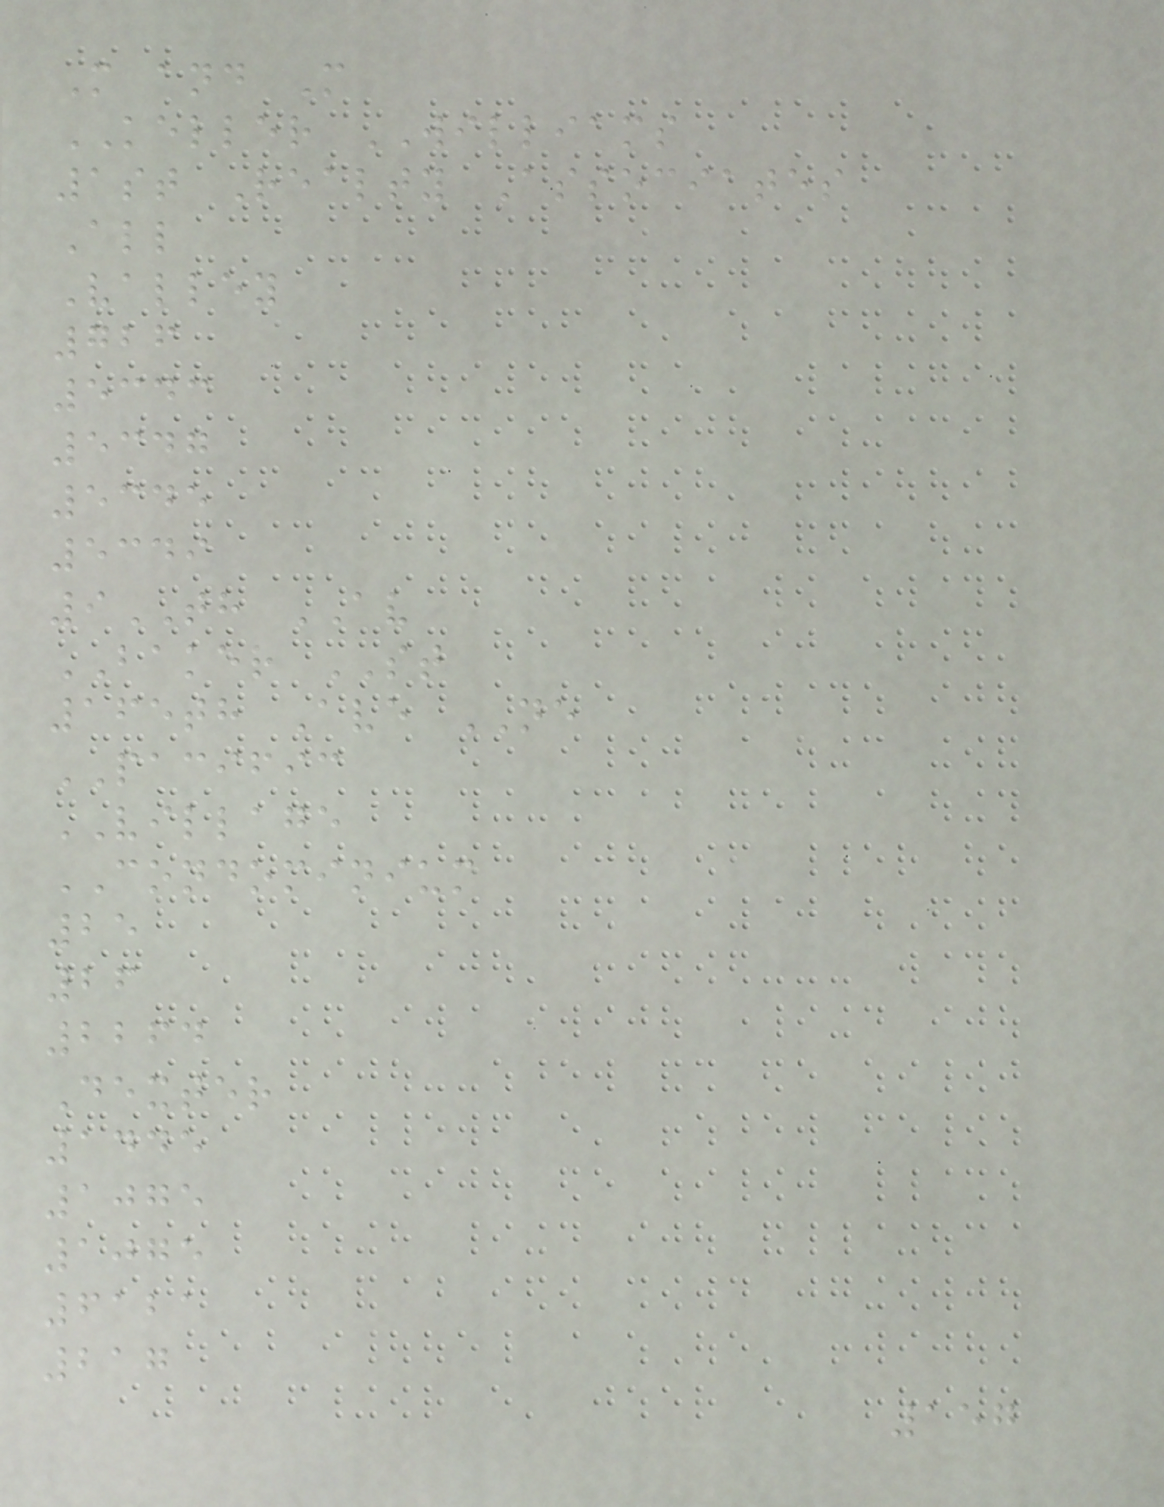M and M
KELLER WILLIAMS
1st Realty Associates
All
Valley
726
5343
5347
5345
5349
9TH AV
BAKER ST
165th Ave NE
PACIFIC
VILLAGE
CONDOMINIUM
25
26
2264
Dexter
1445
1075
1075
6121
217
157
